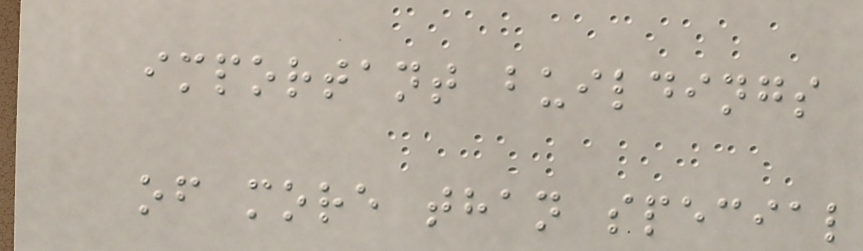important buildings
of more than special
